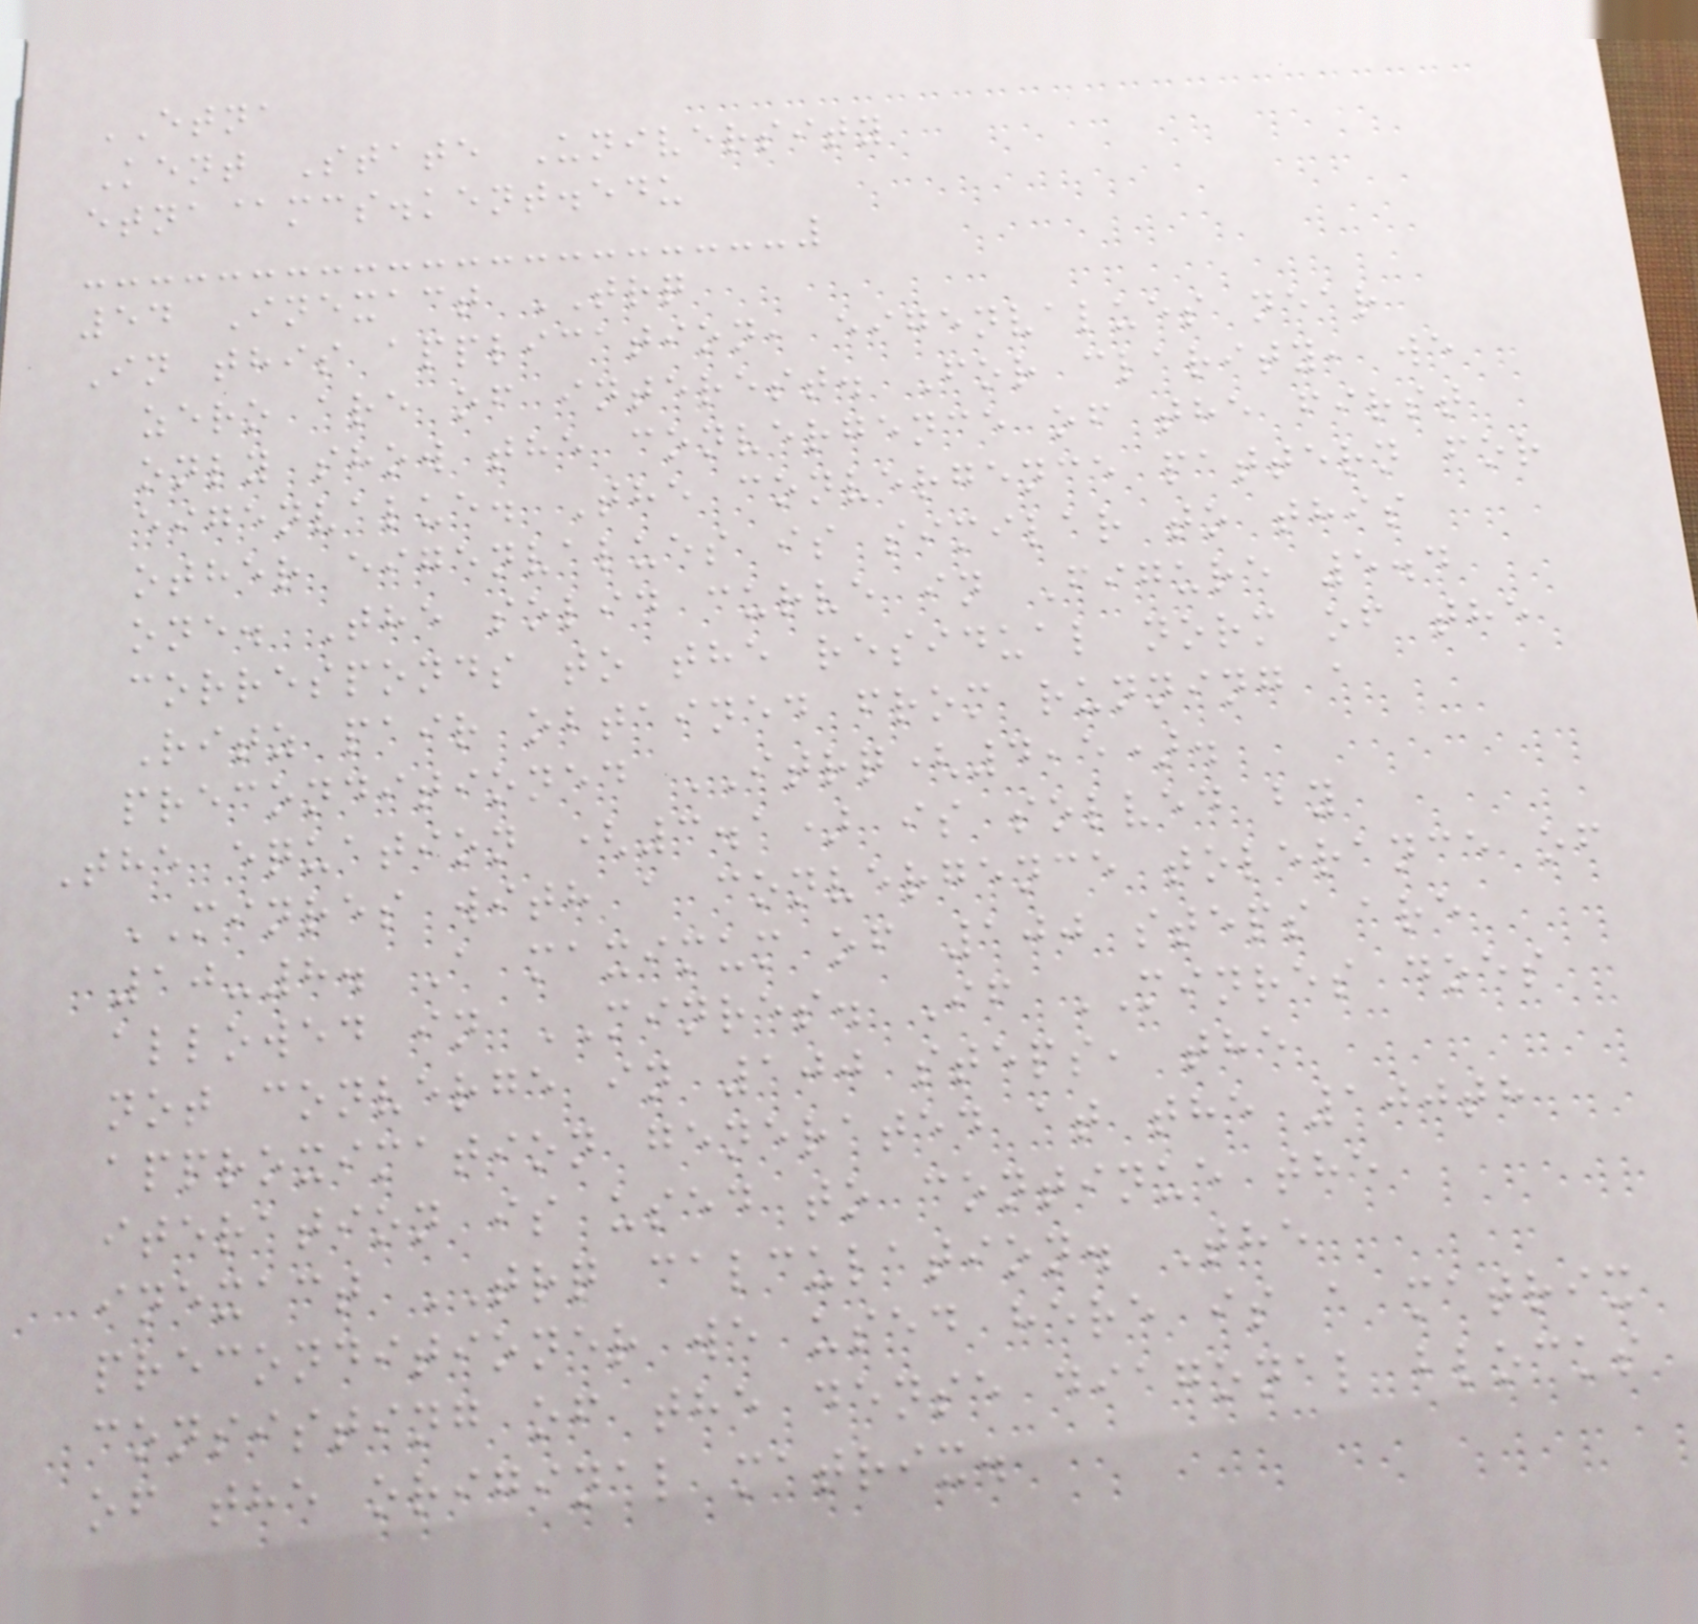ETNA
Kent State University
etna@mcs.kent.edu
54 Inexact TRQ
In this application, eigenvalues near
zero are of interest. For clarity, we
only show the convergence of the first
eigenvalue. The convergence pattern for
other eigenvalues is similar to this
one. The solid curve in Figure 5.4
corresponds to the residual norm of the
Ritz pair obtained from running a
preconditioned ITRQ(4,5).
The equation (3.1) is solved by
MINRES with a convergence tolerance of
10-8. A maximum of 100 steps are
allowed in MINRES. If MINRES does
not converge in 100 steps, the
approximation generated at the 100th
iteration is used to continue the
inexact TRQ calculation. The
preconditioner we used here is a matrix
consisting of the dense diagonal blocks
of the original matrix.
